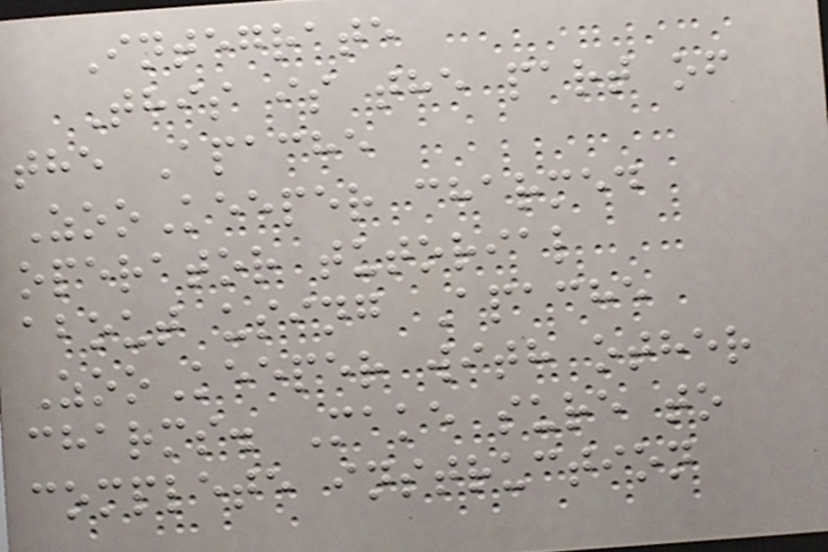Integrate
This is the part of
the Apache
ZooKeeper charmed
operator tutorial
about using Apache
ZooKeeper with other
charms. Make sure to
complete instruction
